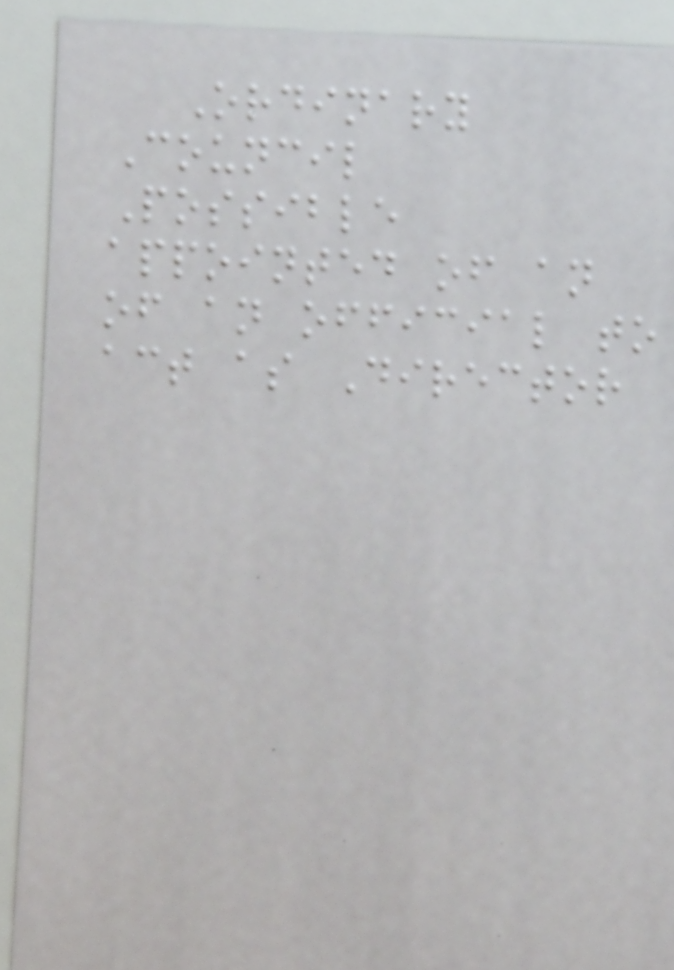Ordinary
Council
Possible
appointed of an
of an official to
act as Director
